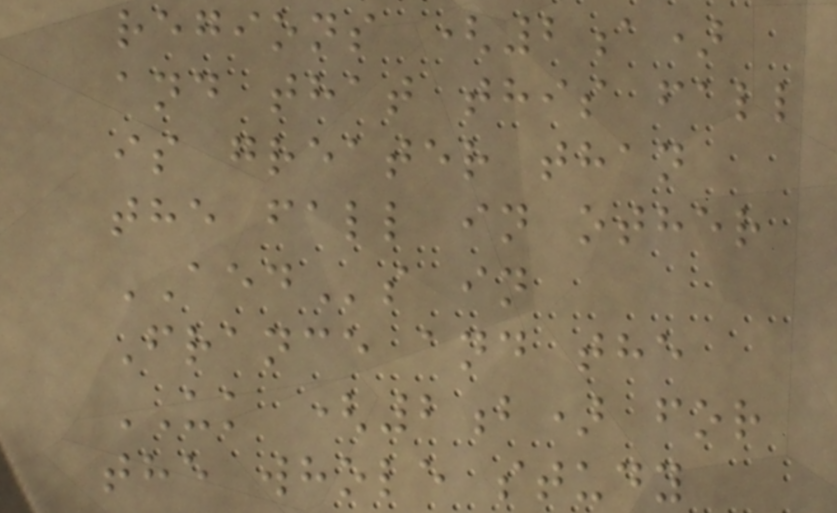regions (2a)
and that this fall
is greater than
the fall in other
AEDs in
France and the
UK (2b) for
the whole study
